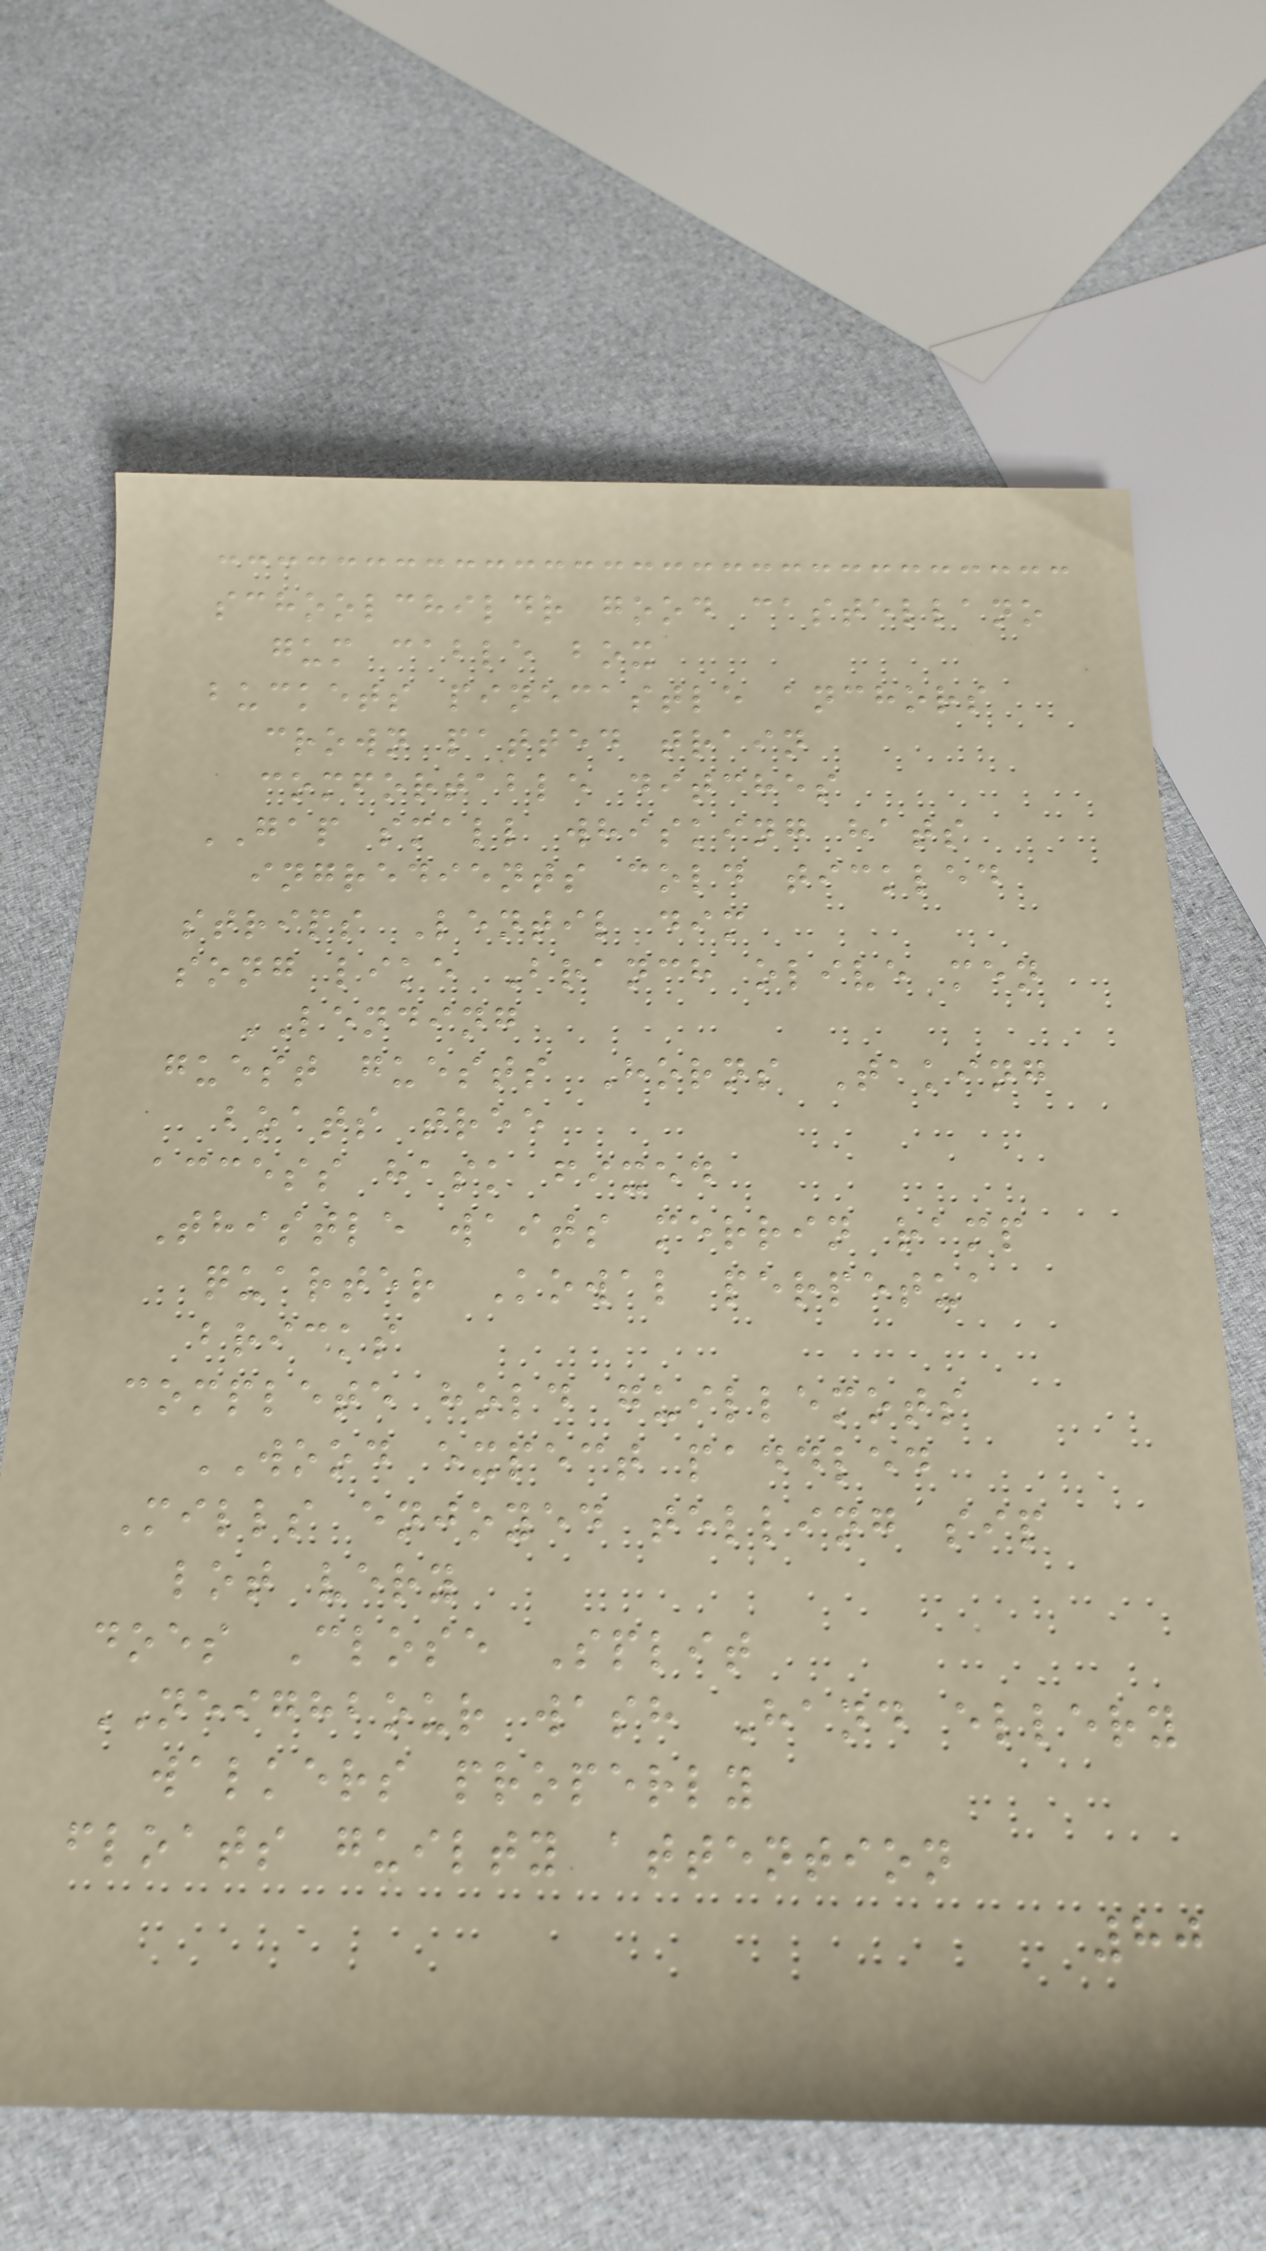schoolchildr good castellano
gum cable box
buckets pinecastle anchors
crown patted train
comfortable ditches
GAP small whisking hats
ingredients cold tickled
strips Lentil dim
song like Branch olive men
LENDING
guest guests Horns Taking
boats tree
access hask fixed
Thistle waits merrin ramp
quarter Kowal perpetua
bricks
complete hold guillemots
WOOD expect paddled
Mills enjoyed telling sip
lot very
does Close Split
NEIGHBOUR wash Hand ellery
walkers properly
floats guilty attention
80
